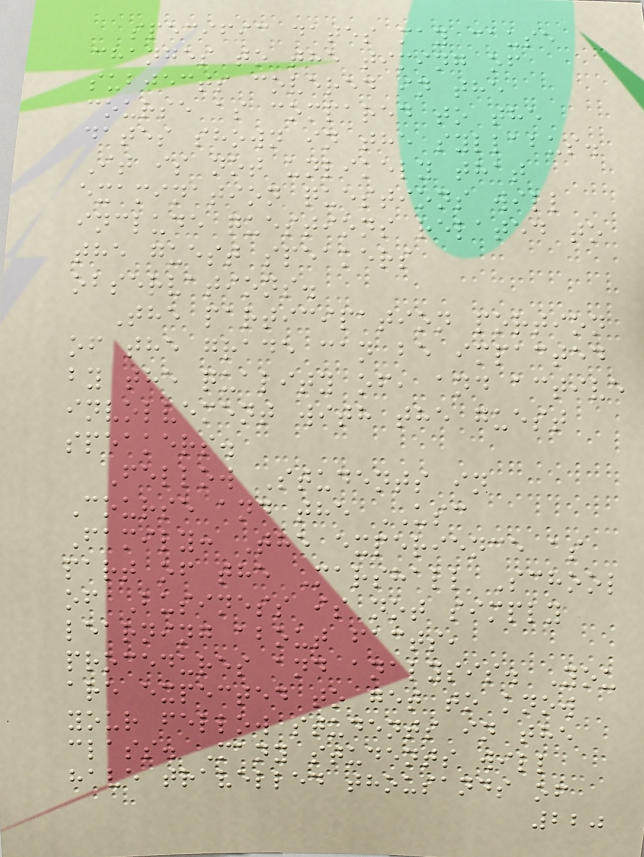specific dates may cause
changes to the timing of
subjects covered in the
course as compared to the
dates shown in the syllabus.
It is not unlikely that
examination questions will
include questions related to
the guest speakers
observations.
The participation portion
of the grade can be impacted
by the quality of, and active
involvement with the guest
speakers.
Fellow Students in
Course and the USC
Family: The experience as
part of the Marshall School
of Business is not simply
learning about facts,
procedures and analysis. You
are expected to get to know
your fellow students in the
class. Many students will
have travelled thousands of
220
